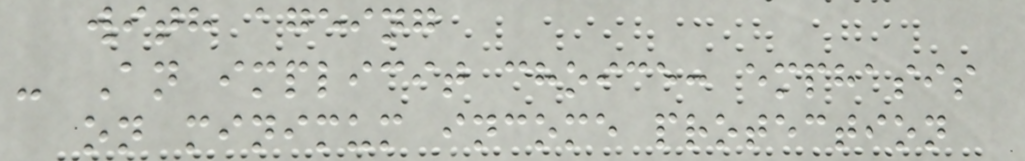with ageing
- An implicit choice: emphasis
on minimum income protection
